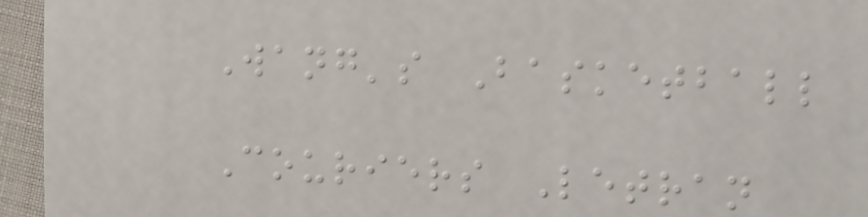Wang's Basketball
Couriers Letran
